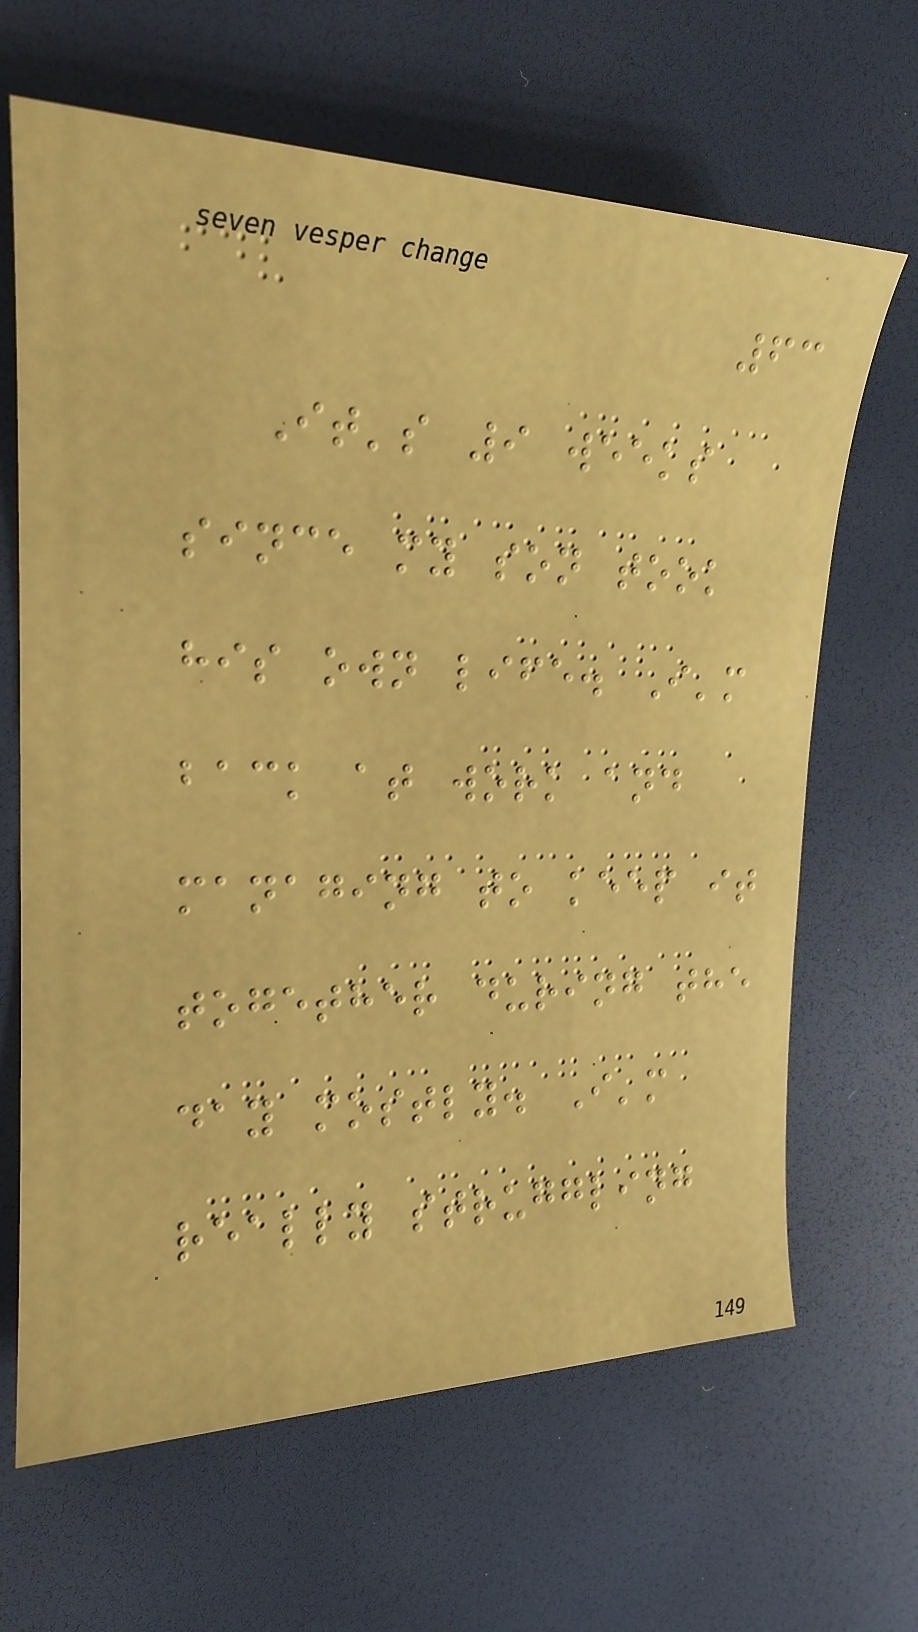63
It's 9 weeks
since my son took
his own life. I'm
back at work and
managing to keep it
together during the
day mostly. I'm
really struggling
